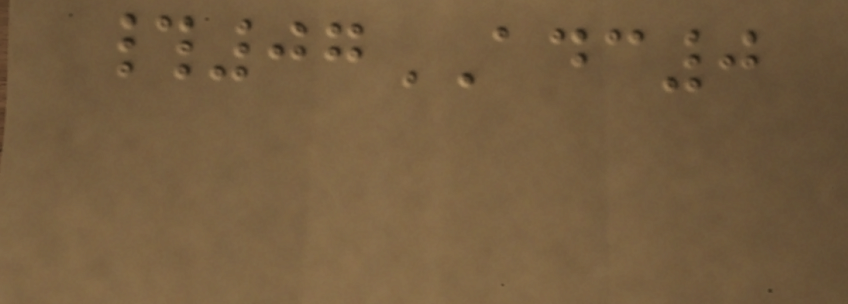#07ADC0
